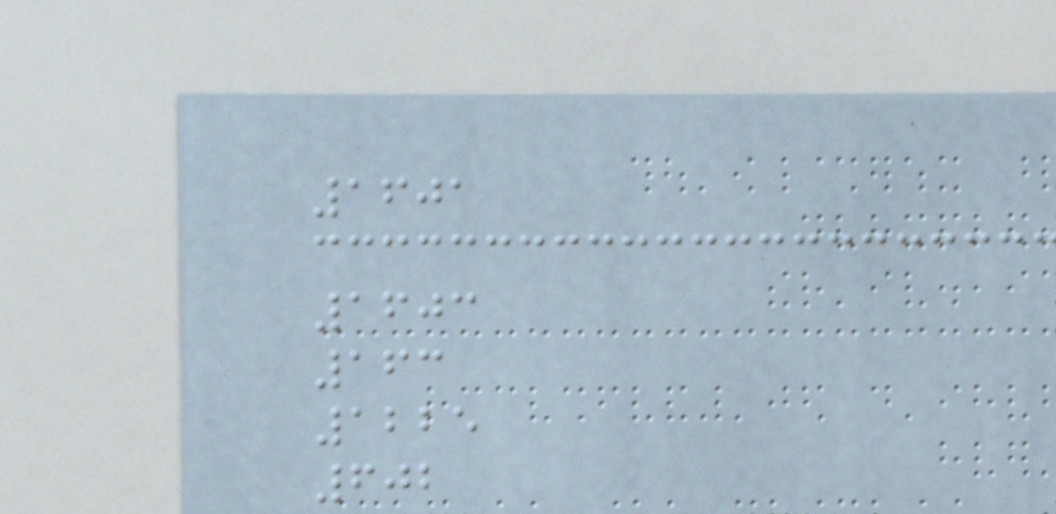1601
1603
163
1225
602
